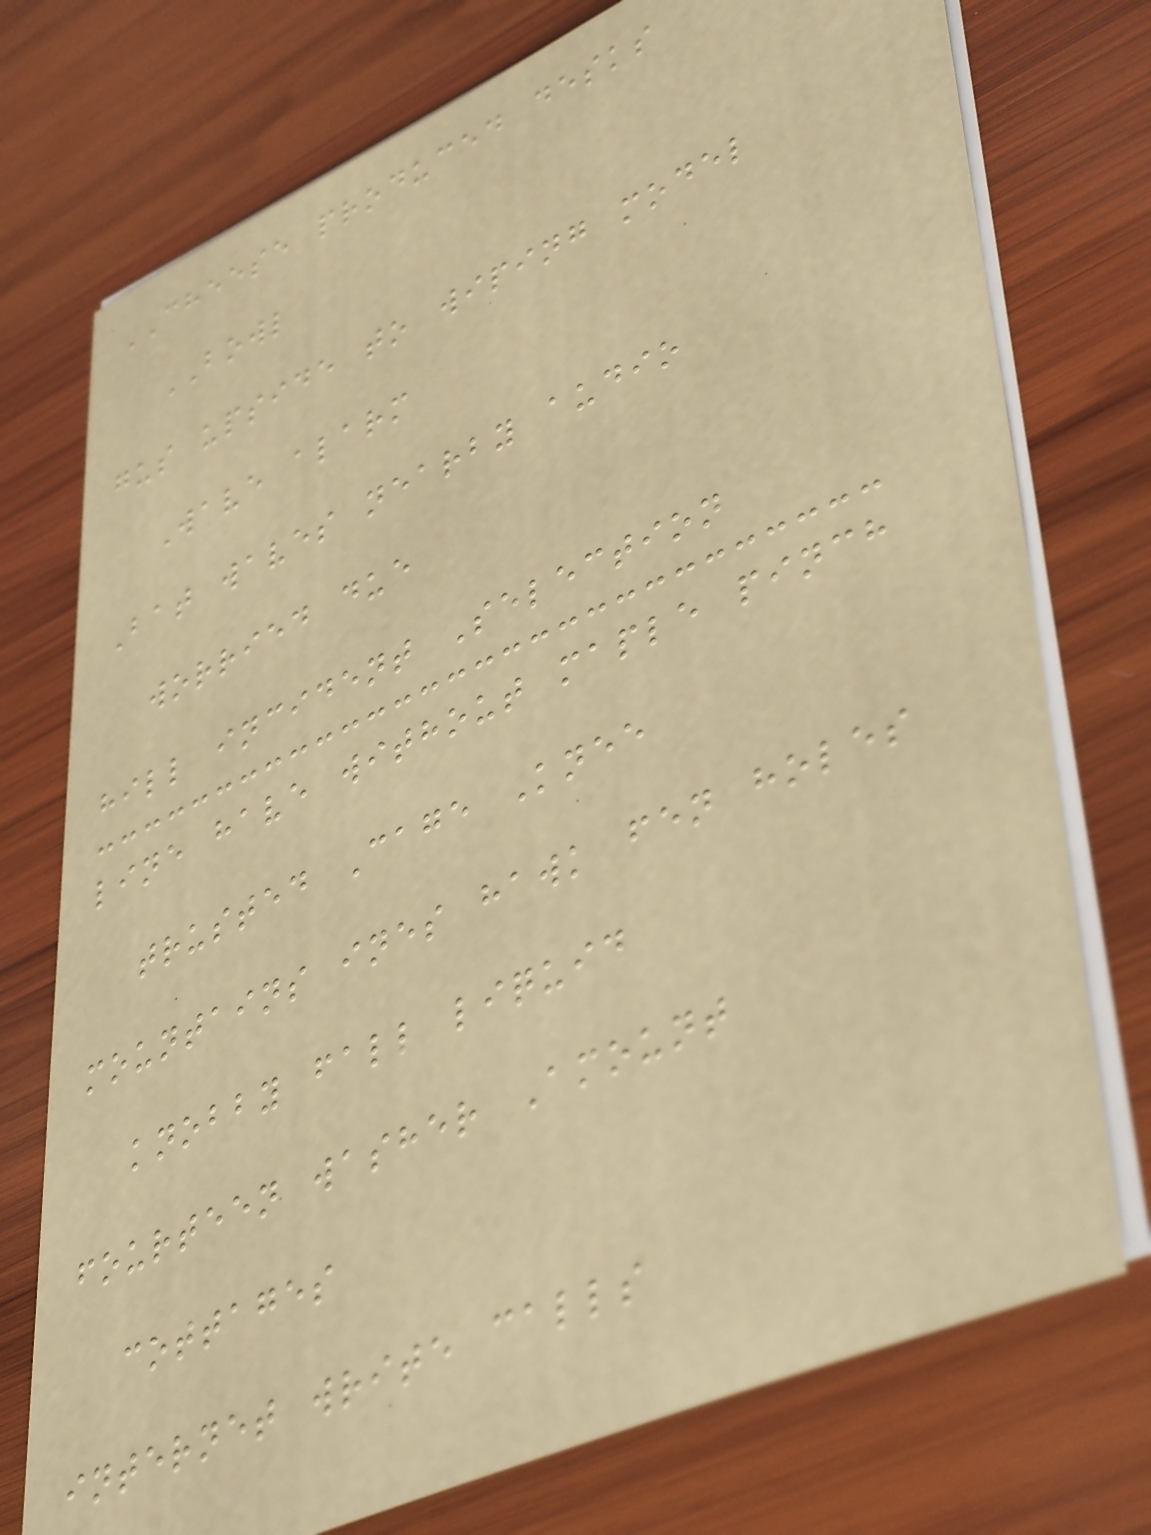CHEESE produced desks
BOWL
gus upside to wiping model
Wave alarm
Bat waves nearby audio
worried due
hill incident Selection
line have without maple pinch
trusted Cage Knee
mountains ines hawk fen holes
knobby fall liquid
fourteen washer Amount
cottages
internet write calls
